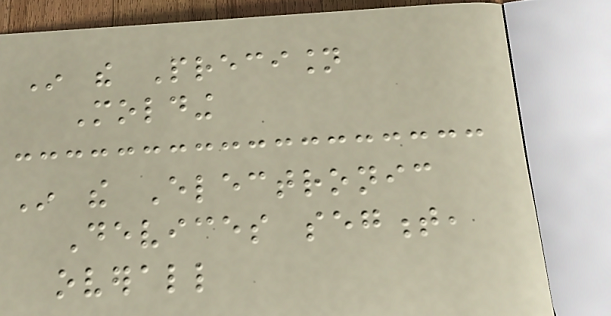In the Precision
Molding
In the Electronic
Devices segment,
overall
